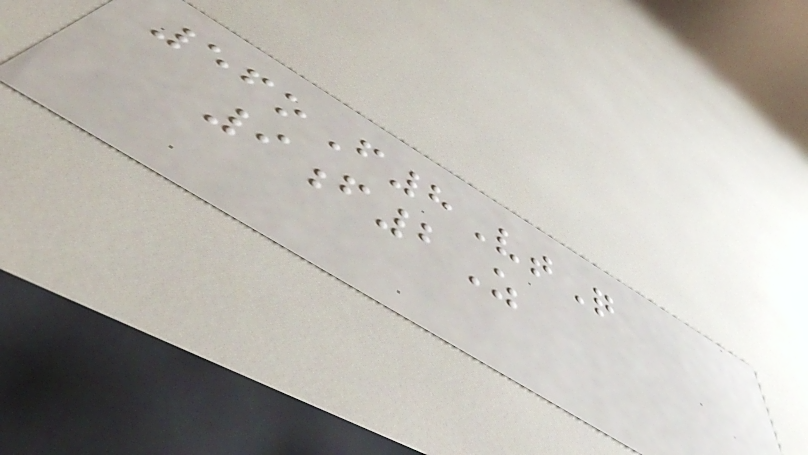56oF8VtQ
9f2Z
